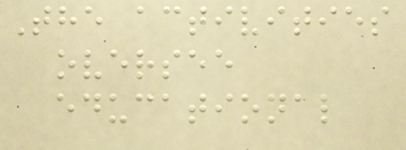The activities
oversee
educational
